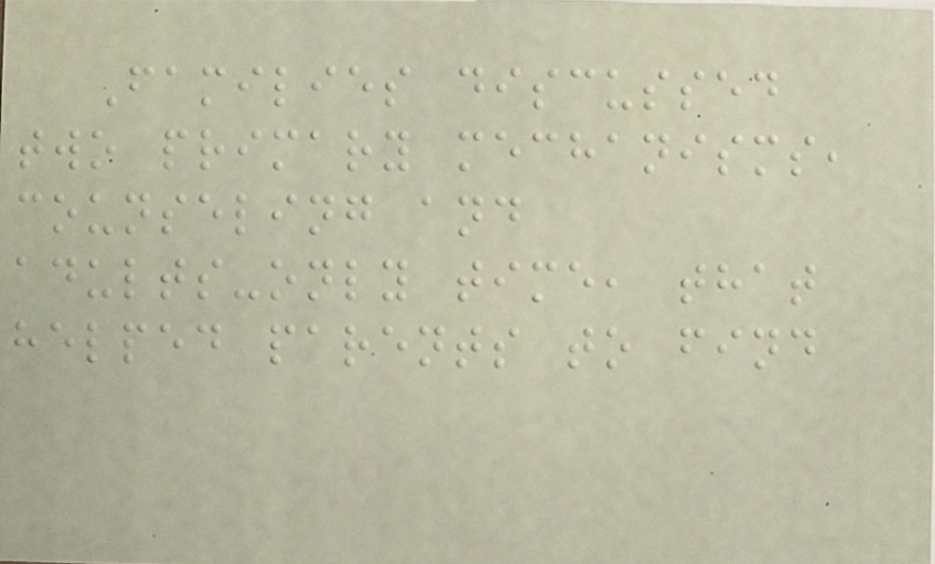Families discussed
two primary mechanisms,
counseling and
adults-only time, that
helped parents to find
